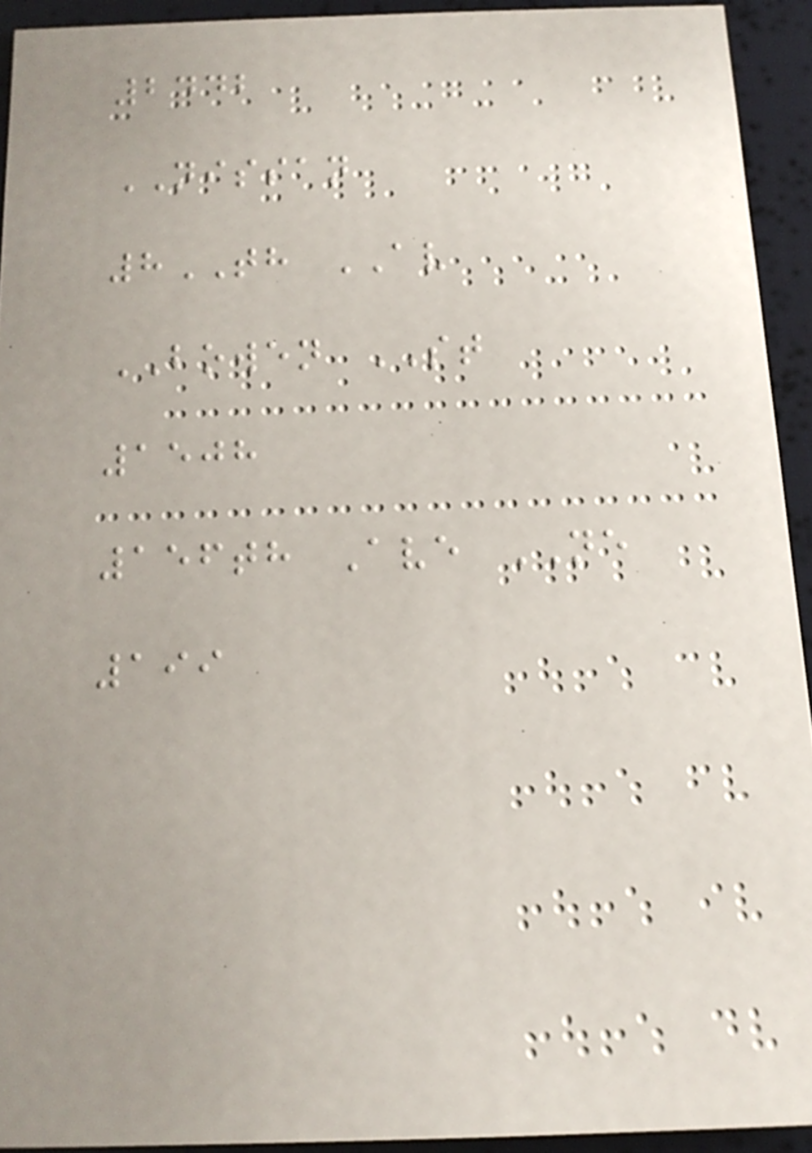2442
NISSAN
8TH AV
BOWEN ST
1508
156th Ave NE
199
